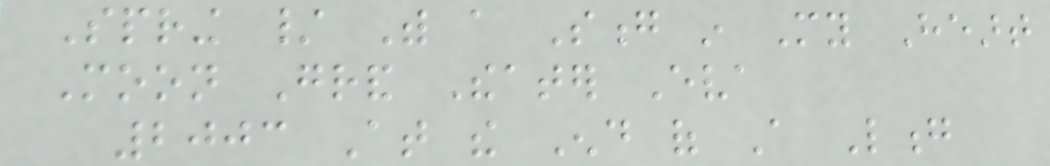Spring / With a Song in My Heart
Moon Grand Theater Eva
2003 At the End of A Long
